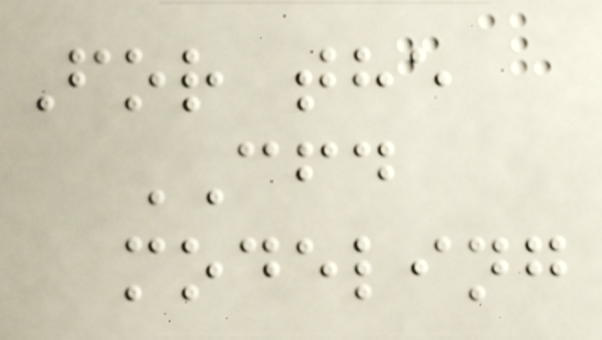For the
CFD
modeling
